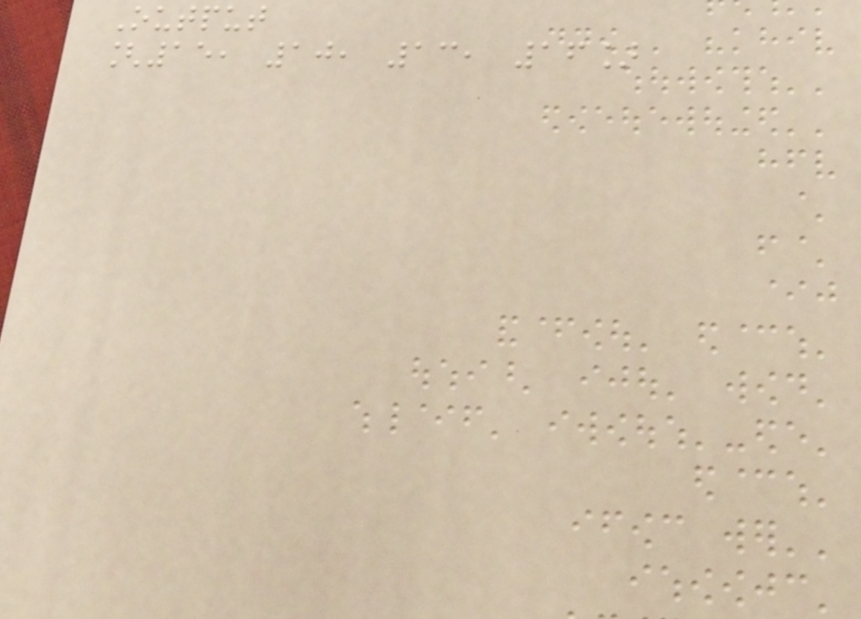Output
[15, 10, 13, 16]
